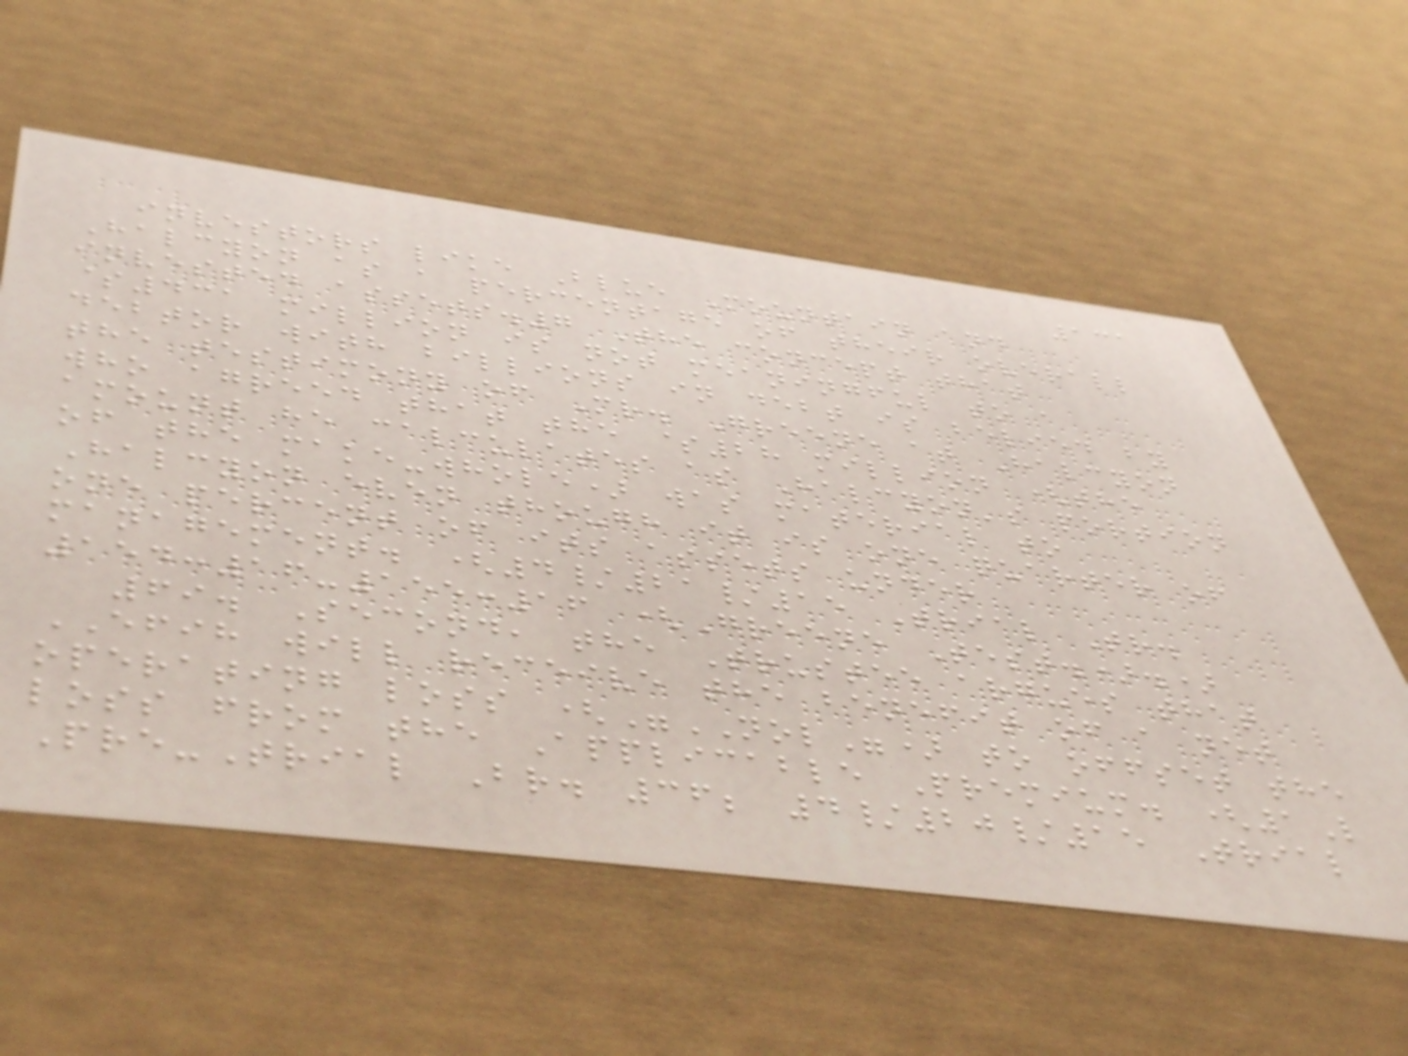131
investors like Blue Mountain and
Halcyon as a percentage of their overall
invested assets.7 The concept that
$431 million is not meaningful to a
debtor with billions in debt is belied by
the testimony of Mr. Greene at Halcyon
who agreed that the $28 million (the
amount he calculates as Halcyon's portion
of the make-whole) was material to
Halcyon even though it is one quarter of
one percent of its assets under
management. (4/21/15 Trial Tr.
154:16-155:16 (Greene Test.).)
69. Second, the Trustee argues that
EFIH will receive the benefit of a net
operating loss ("NOL") to offset the
loss from the Applicable Premium. (1L
Pre-Trial Br. 36; 4/20/15 Trial
